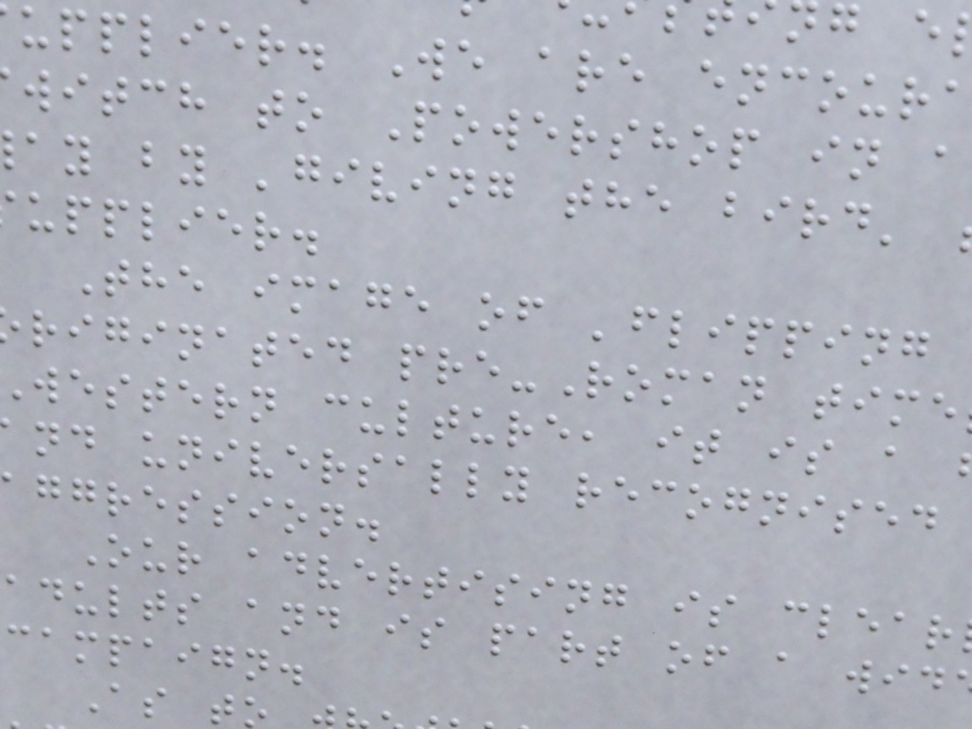upplier. We are encour
witch to Powershop in a
ay by 'giving the bird'
upplier.
The image of 'flipping
riginated pre-Roman time
western culture, it is a
nd universally recognised
aggression.
Our advertising is clear
adults and is part of a wid
campaign.
